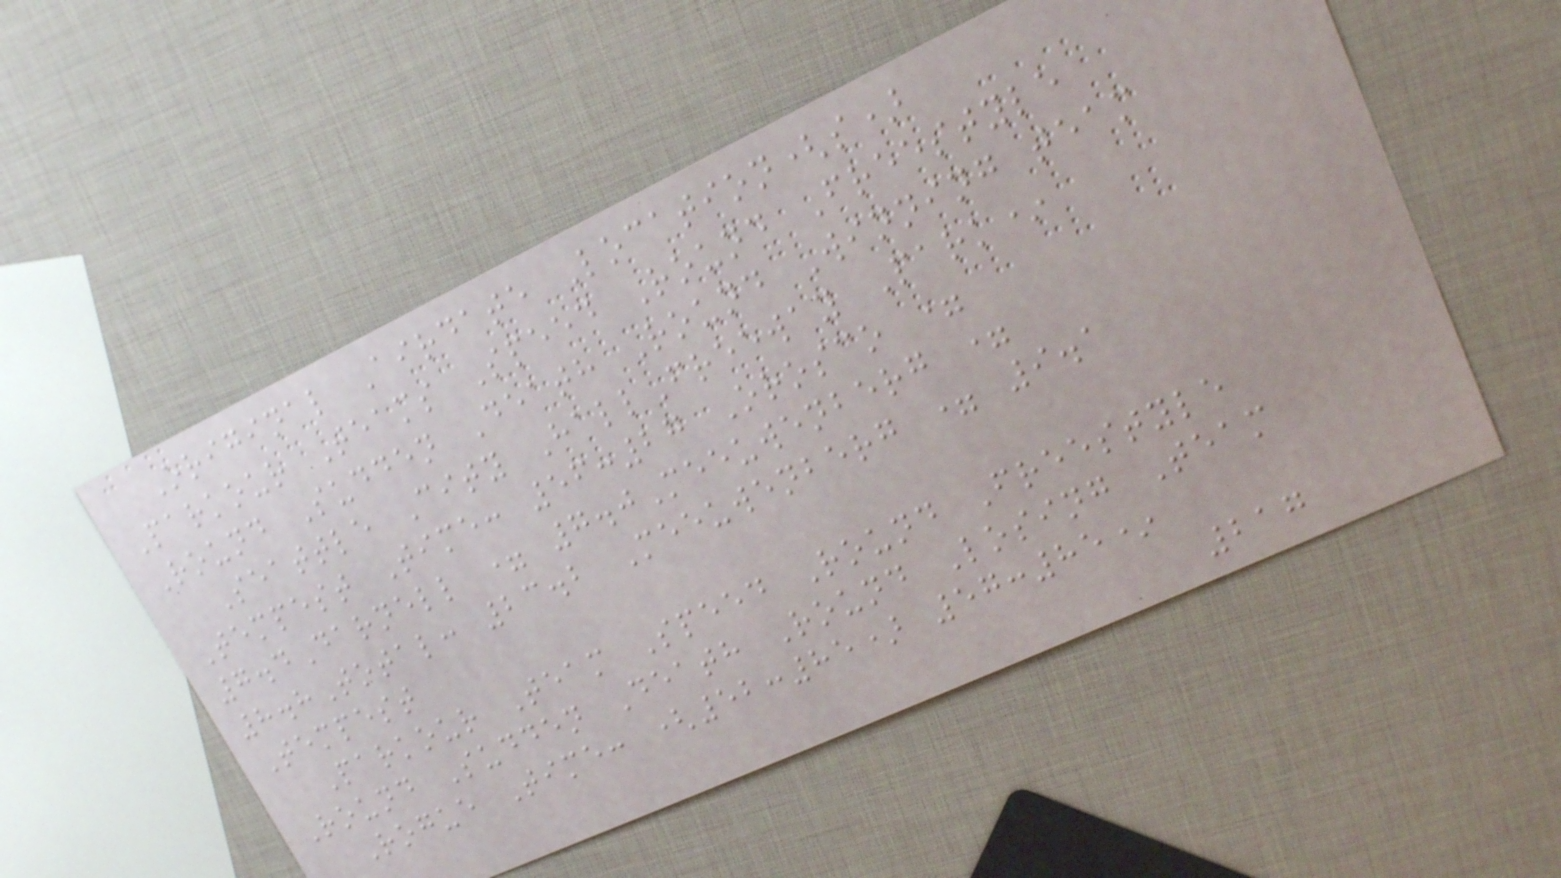Original Airdate Location(s)
Parkour Teams Speed Round Freestyle
Round Sudden Death Round Winning team
Seattle City HallFreeway Park*
Tempest Time: 56:27 Orosco =
7.4Darnell = 7.0Meeuwenberg =
8.8Total: 23.2 Meeuwenberg = 9.1
Tempest
Parkour Team Speed Round Freestyle
Round Sudden Death Round Losing Team
Rogue Time: (52:85) 57:85*
217
